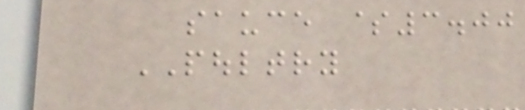sauce $3.00
POULTRY
